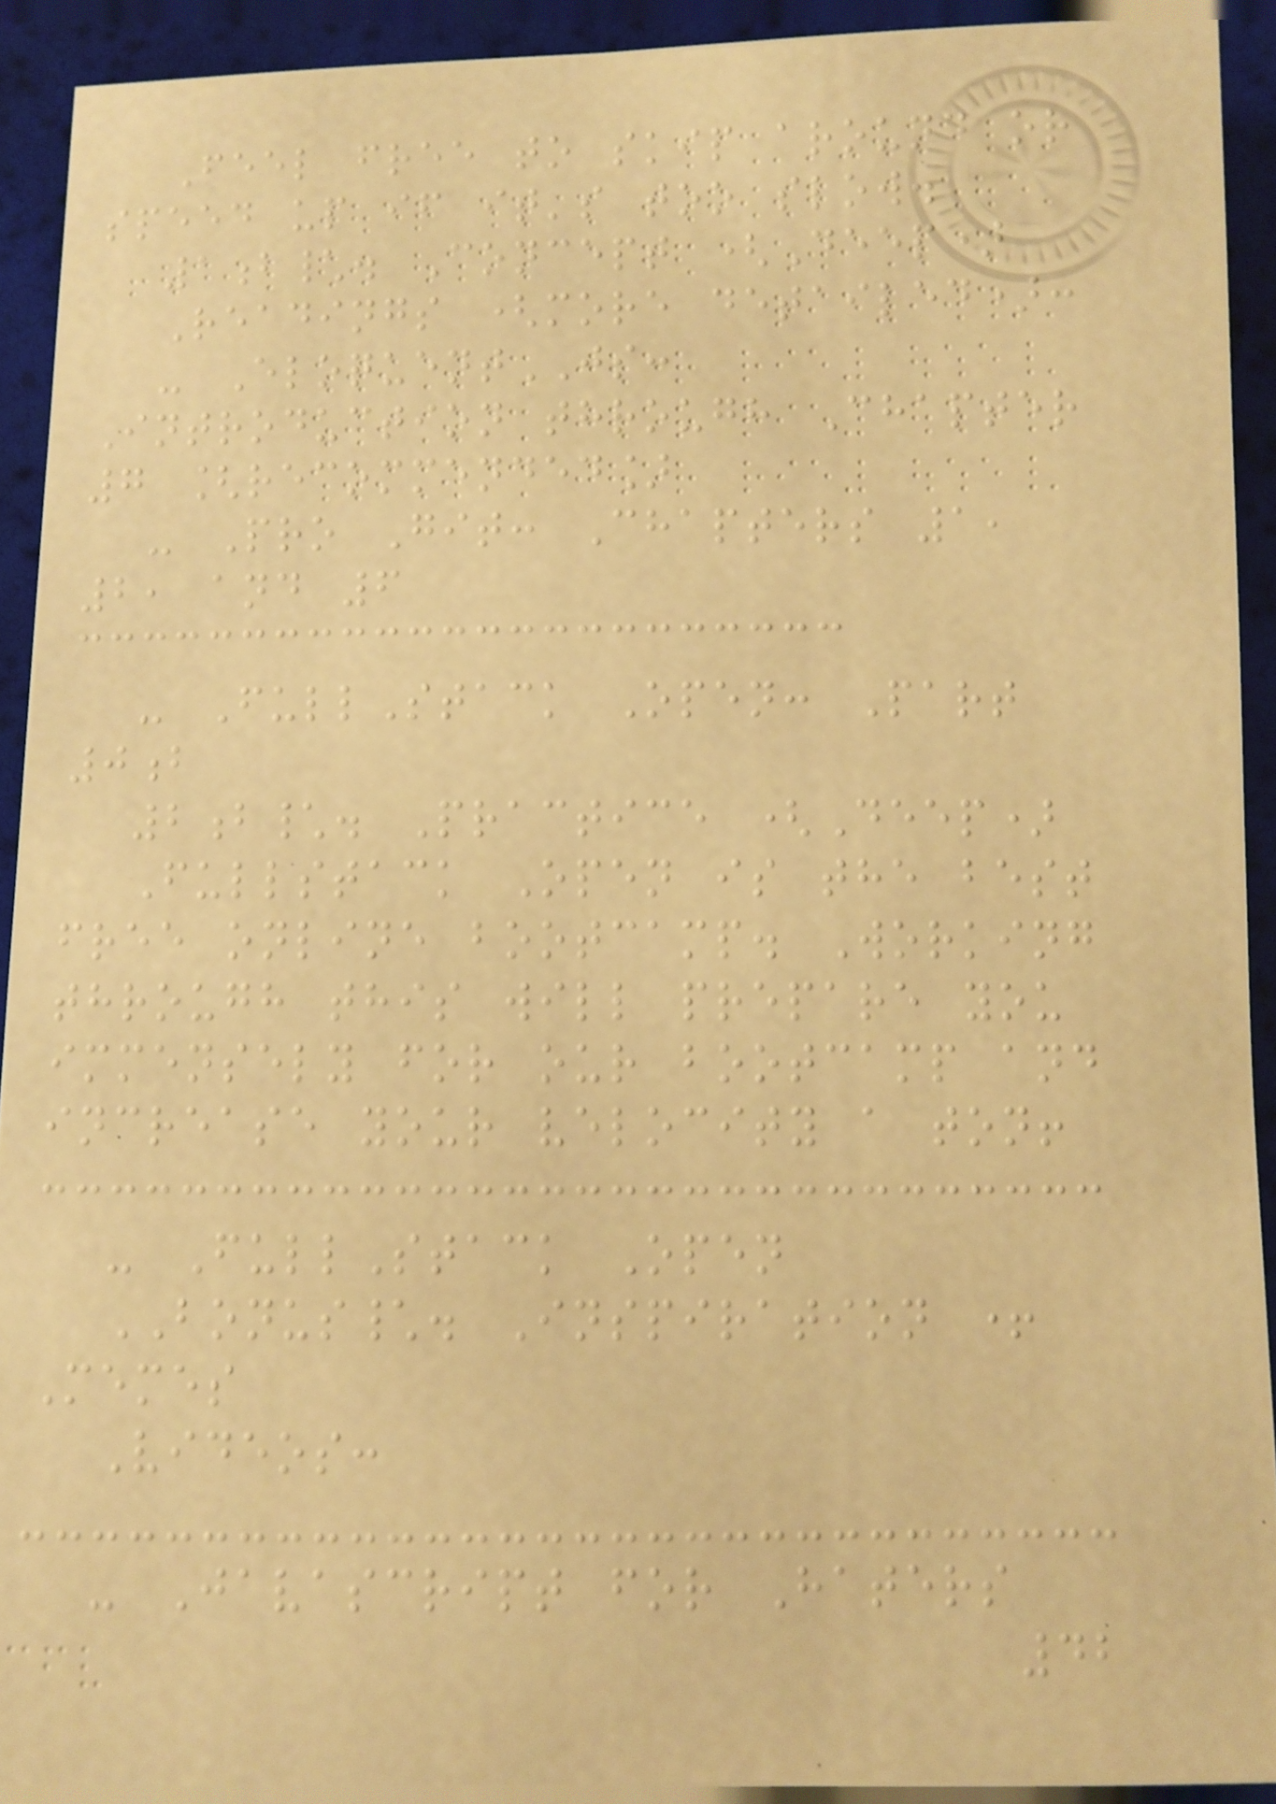Feel free to skip around or
speed up if it's too slow.
1b\. Concept (Deep)
Readings (more detailed):
- EloquentJS:
Introduction through Chapter
7 [recommended]
- Pro Git: Chapters 1,
2, and 6
- FullStack Open: Part
0b
2b\. Practice (Deep)
Fullstack Open is the best
free online bootcamp. Working
through this will prepare you
immensely for our bootcamp and
increase your velocity a ton!
- FullStack Open
BONUS\. Inspiration +
Memes
Videos:
- Javascript for Haters
42
